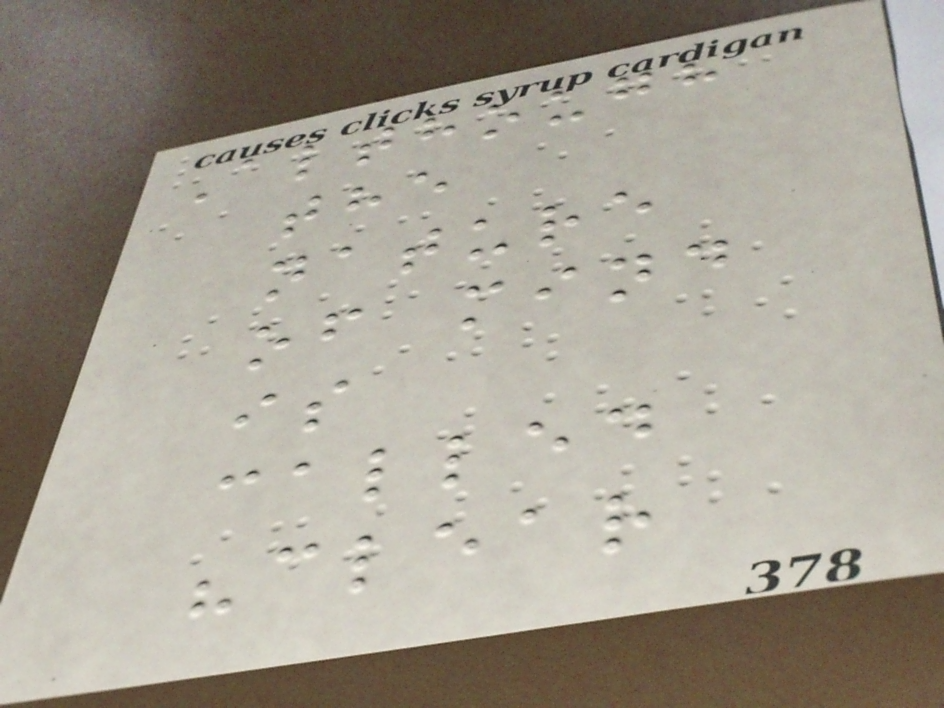Although
the
nature
of mind
is
called
"clear
